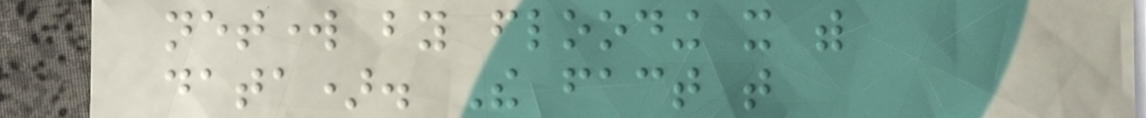network by flooding it with
data). The fact that
